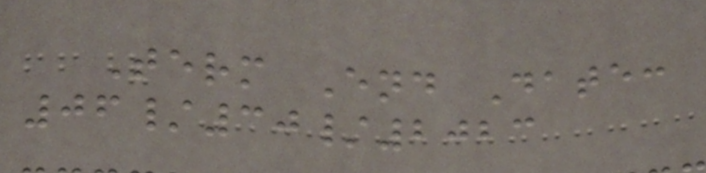Term End Date:
06/30/2023
